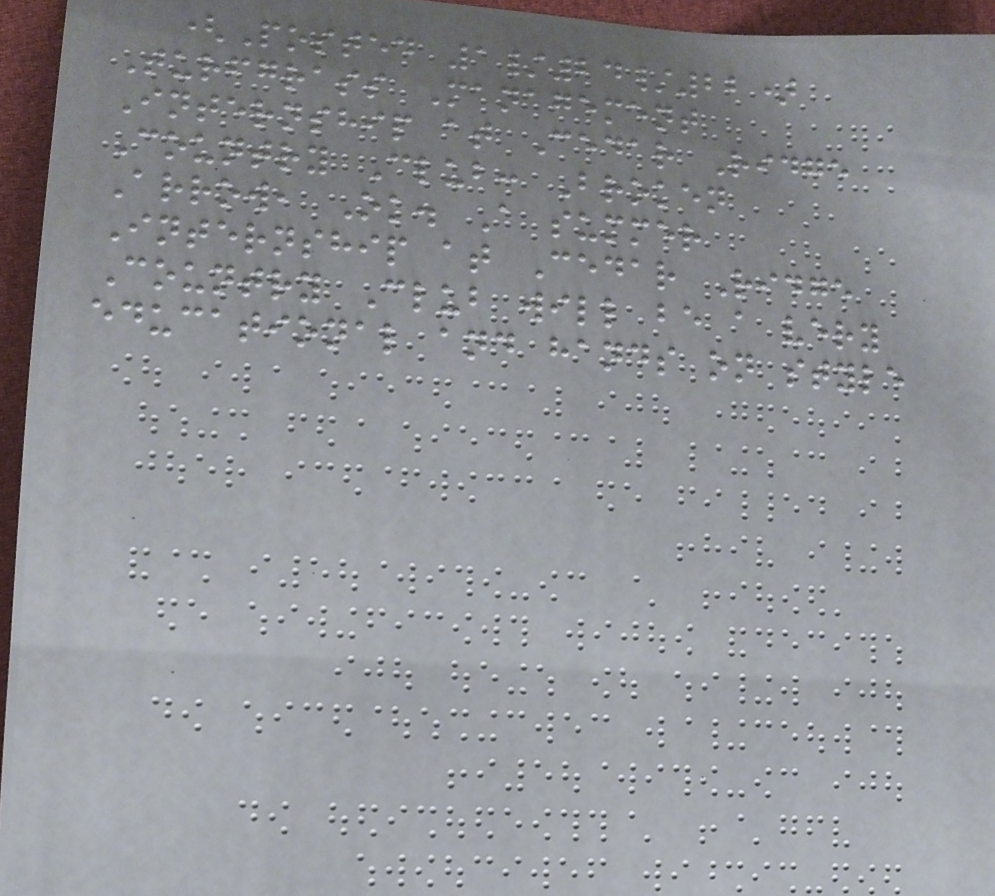(Posted 1/24/22)
Turfgrass Management
Internship at Cedar Ridge
Country Club: Broken
Arrow, Ok. A summer
Internship at Cedar Ridge
Country Club will be a very
educational and hands on style
